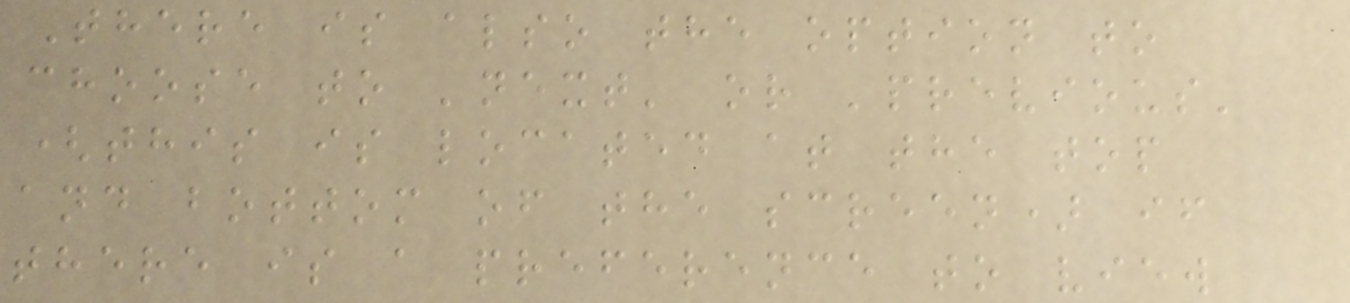There is also the option to
choose to 'next' or 'previous'
(this is located at the top
and bottom of the screen) if
there is a preference to view
